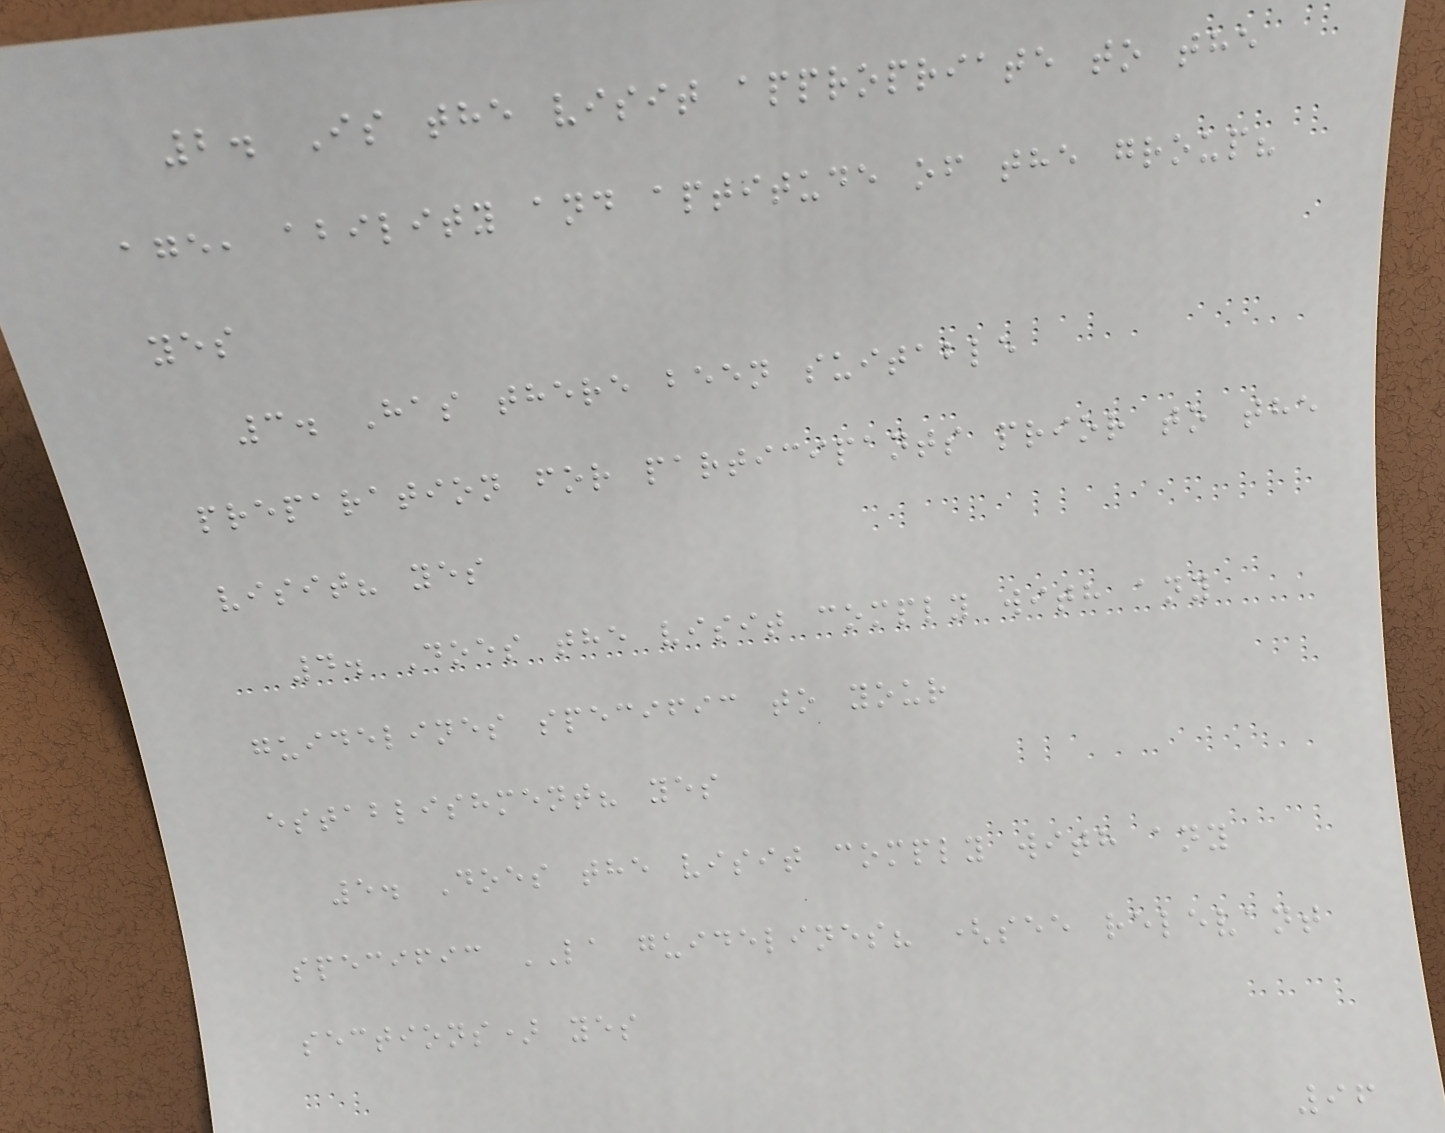2. Is the visit appropriate to the
age, ability and aptitude of the group?
yes
3. Has there been suitable
preparation for participants prior to the
visit? yes
4. Does the visit comply with any
guidelines specific to your
establishment? yes
5. Does the visit comply with any
specific LA guidelines? (see relevant
sections) yes
96
